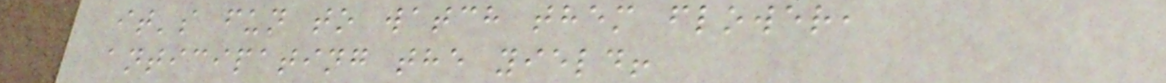it's fun to watch them flower,
anticipating the yield!
